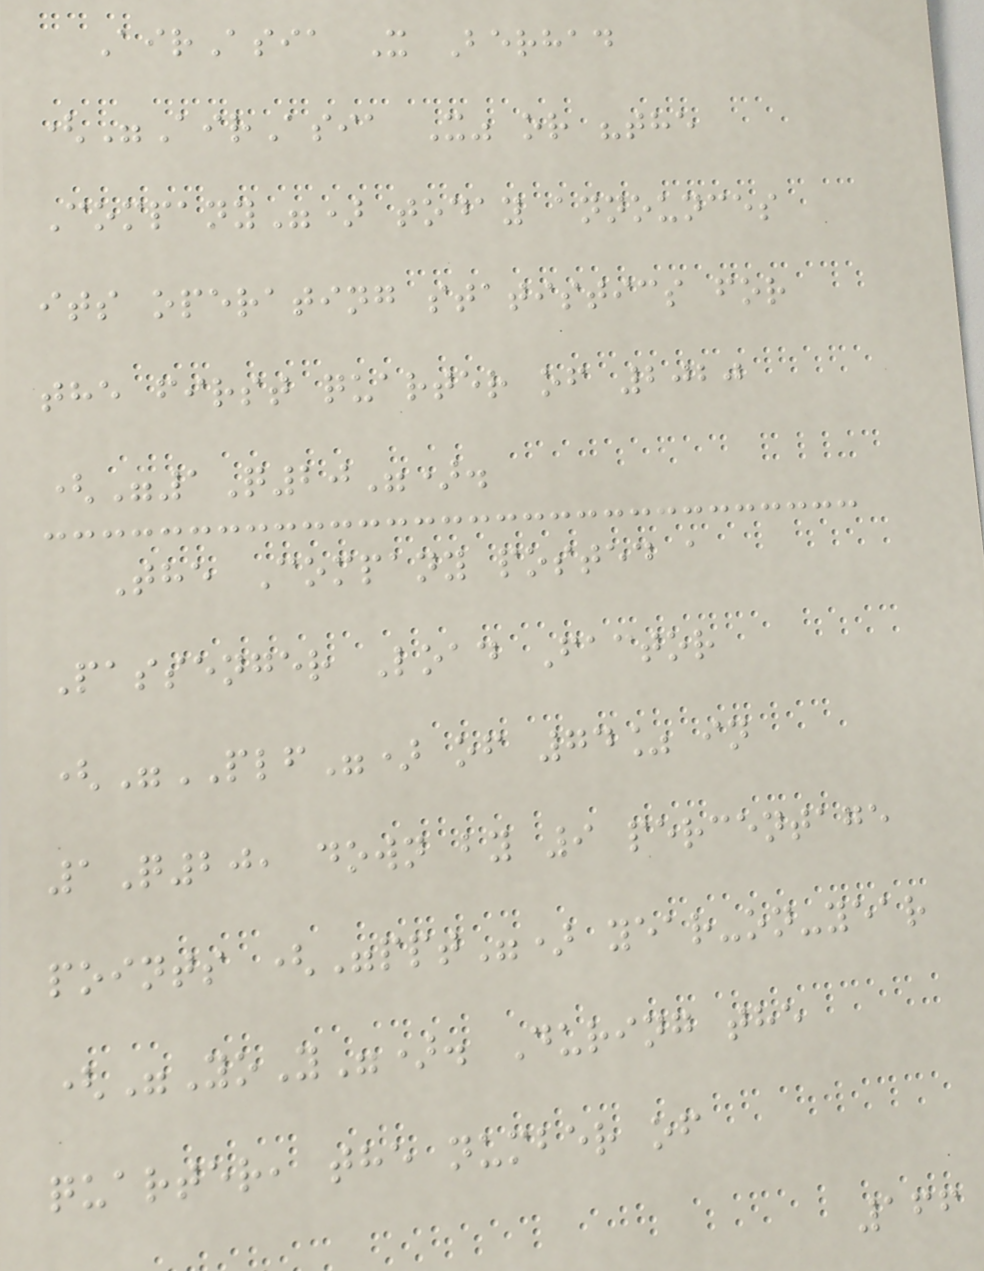AirAsia X Berhad
("AirAsia X" or "the
Company") today announces
its operating statistics for
the first quarter of 2020
("1Q20").
The Company posted a
Passenger Load Factor
("PLF") of 74% in
1Q20, down by 9 percentage
points ("ppt") year-on-year
("YoY"). During the
quarter, the number of
166
